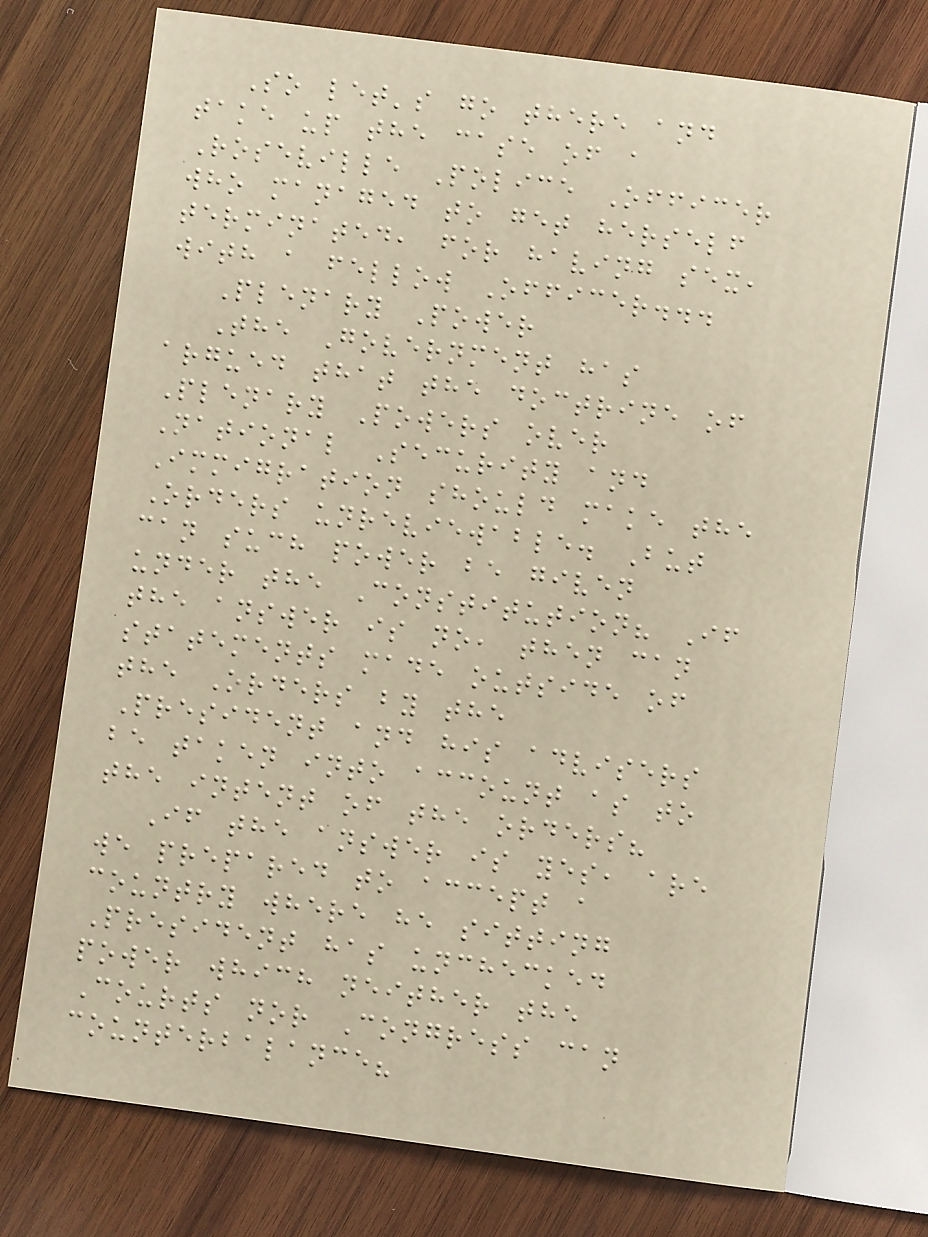So let's go there and
take up the case of a
Roseville Police Officer
who managed to get herself
terminated, for having sex,
with a fellow Officer...
Plenary Power
The Government has
argued that the doctrine of
Plenary Powers over
National Security and
Immigration should make the
Orders unreviewable. But
can such power be given
under the Constitution? If
the answer is no, then can
statements made outside of
the Orders by the
President and his advisers
be taken into account as to
the intent of the orders?
If the answer is yes, are
we prepared to accept a
country where he sitting
President has unchecked
power which neither the
Courts nor Congress can
counterbalance?
